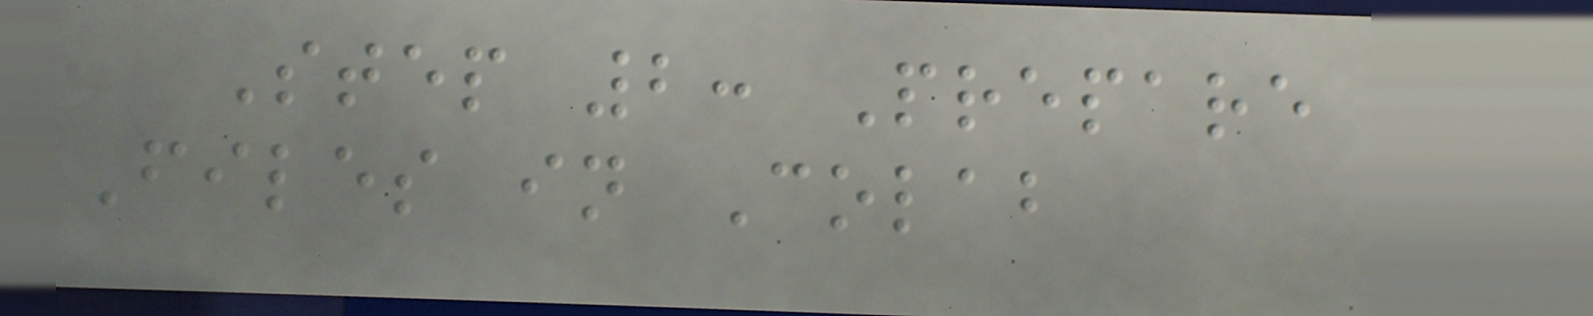Step 2: Prepare
Files in Colab
